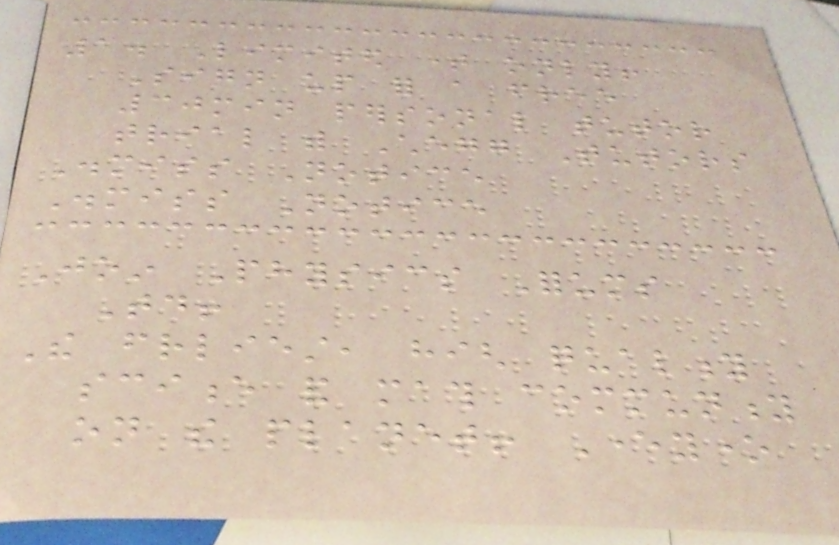1. Limited time only!
Sign up for a free
30min personal tutor
trial with Chegg Tutors
Dismiss Notice
Dismiss Notice
Join Physics Forums
Today!
The friendliest, high quality
science and math community
on the planet! Everyone
